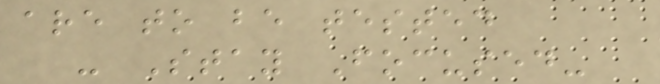are to be tested
- Stay Focused-
